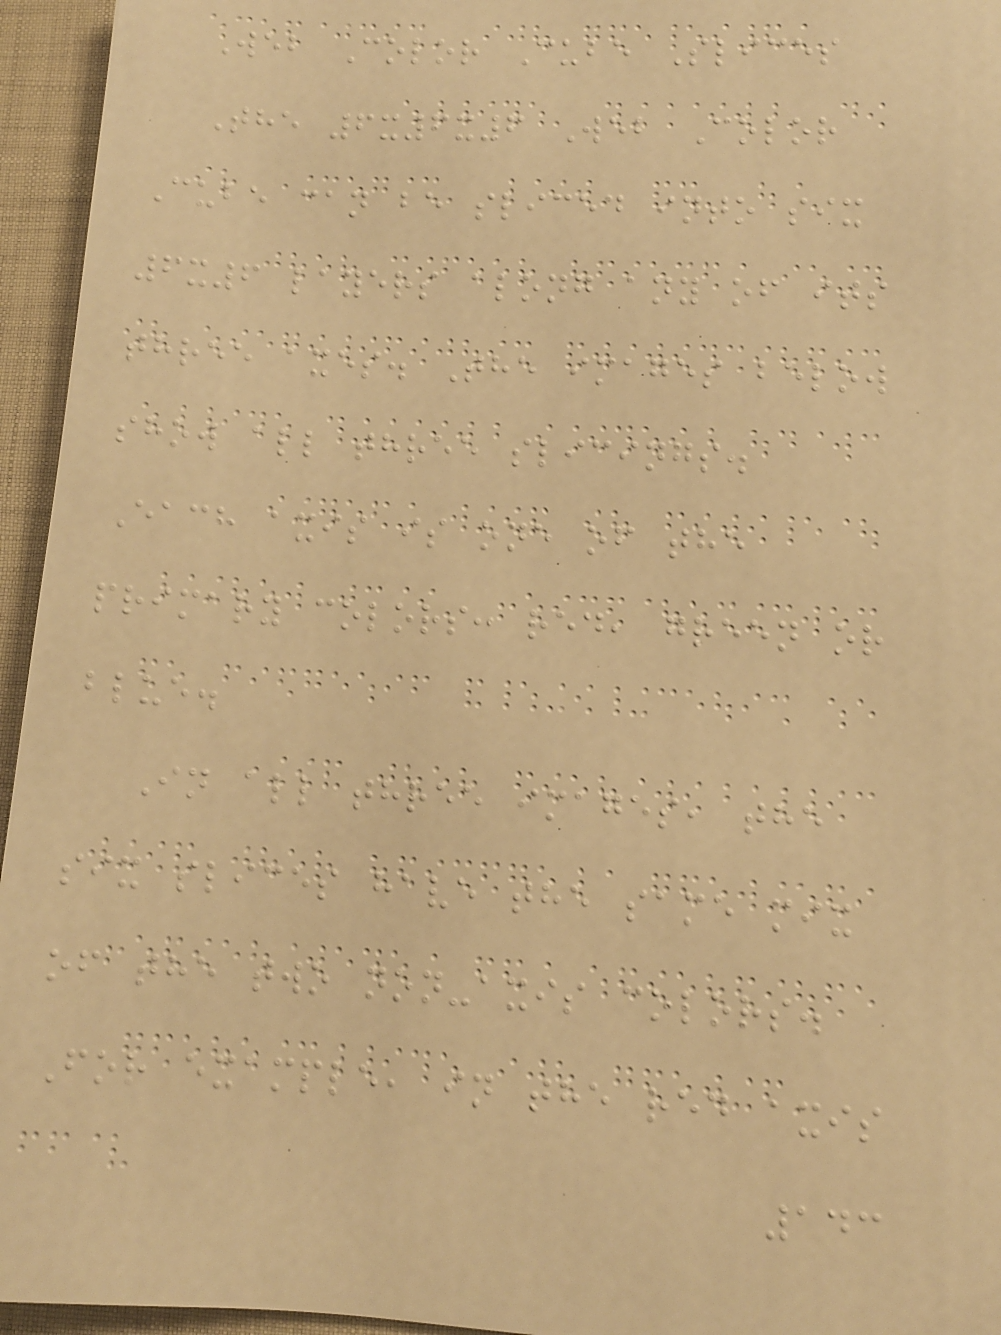Web Color Cube Slices
The 6x6x6 Web Color
Cube can be sliced into six
6x6 layers along any of its
three axes. The images below
show all three slicings.
Each axis is one of the
primary colors: red, green or
blue.
In all three images, the
six slices have the same mix
of the two non-axis colors.
For example, in the red axis
143
